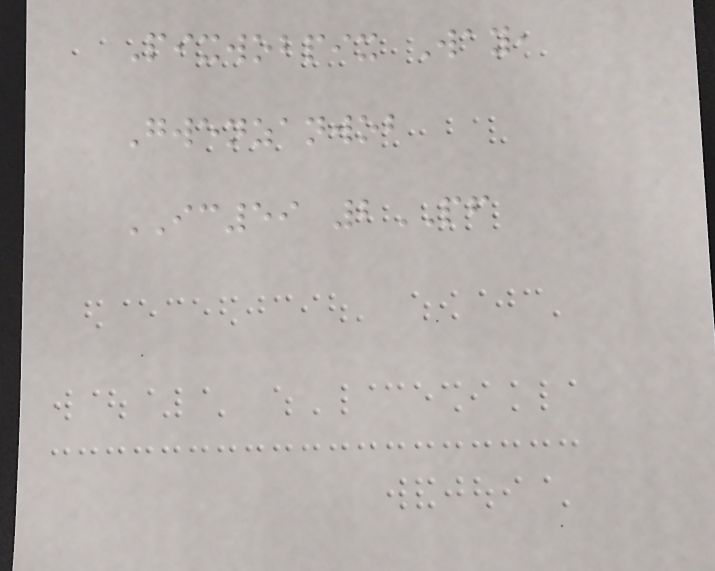Pixwobpix Way,
Gwenzanwob
IC59 2PF
